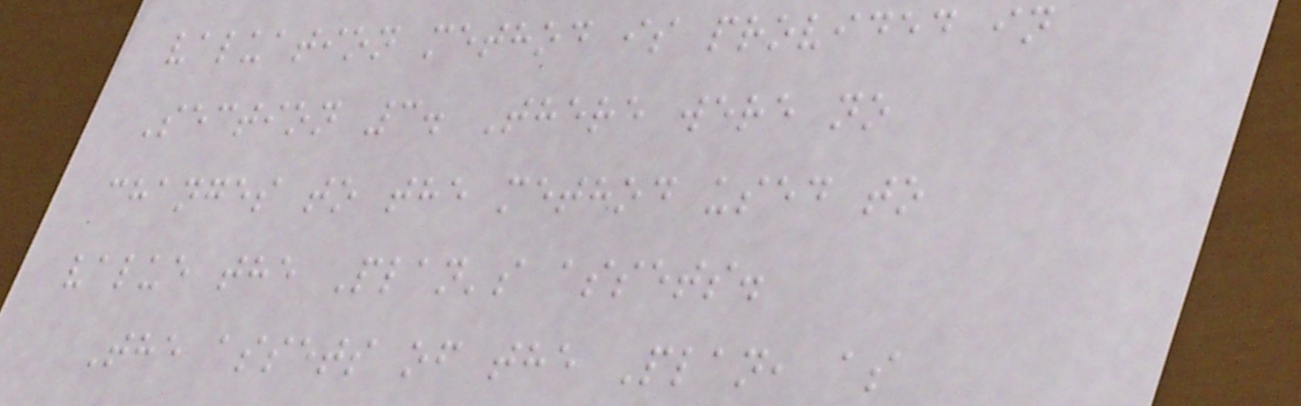valuation method is provided in
Section 3. There were no
changes to the method used to
value the Plan's assets.
The assets of the Plan, as
